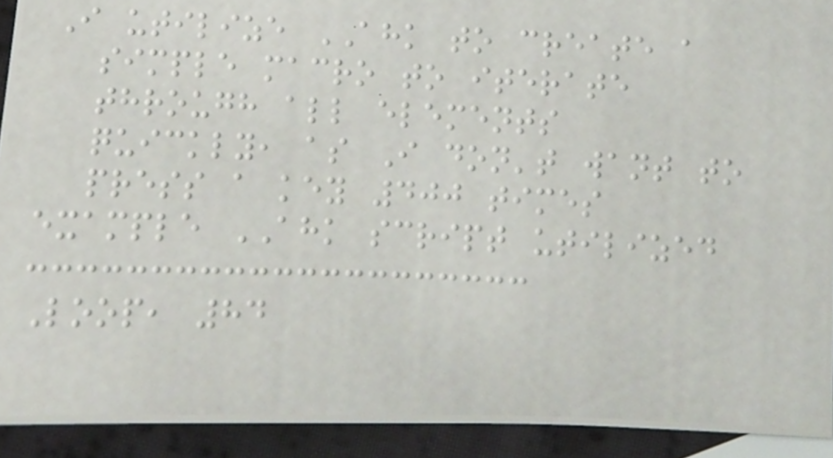I utilize AHK to create a
simple macro to iterate
through all elements
quickly, as I don't want to
press a key 400 times
example AHK script utilized
Loop, 84
